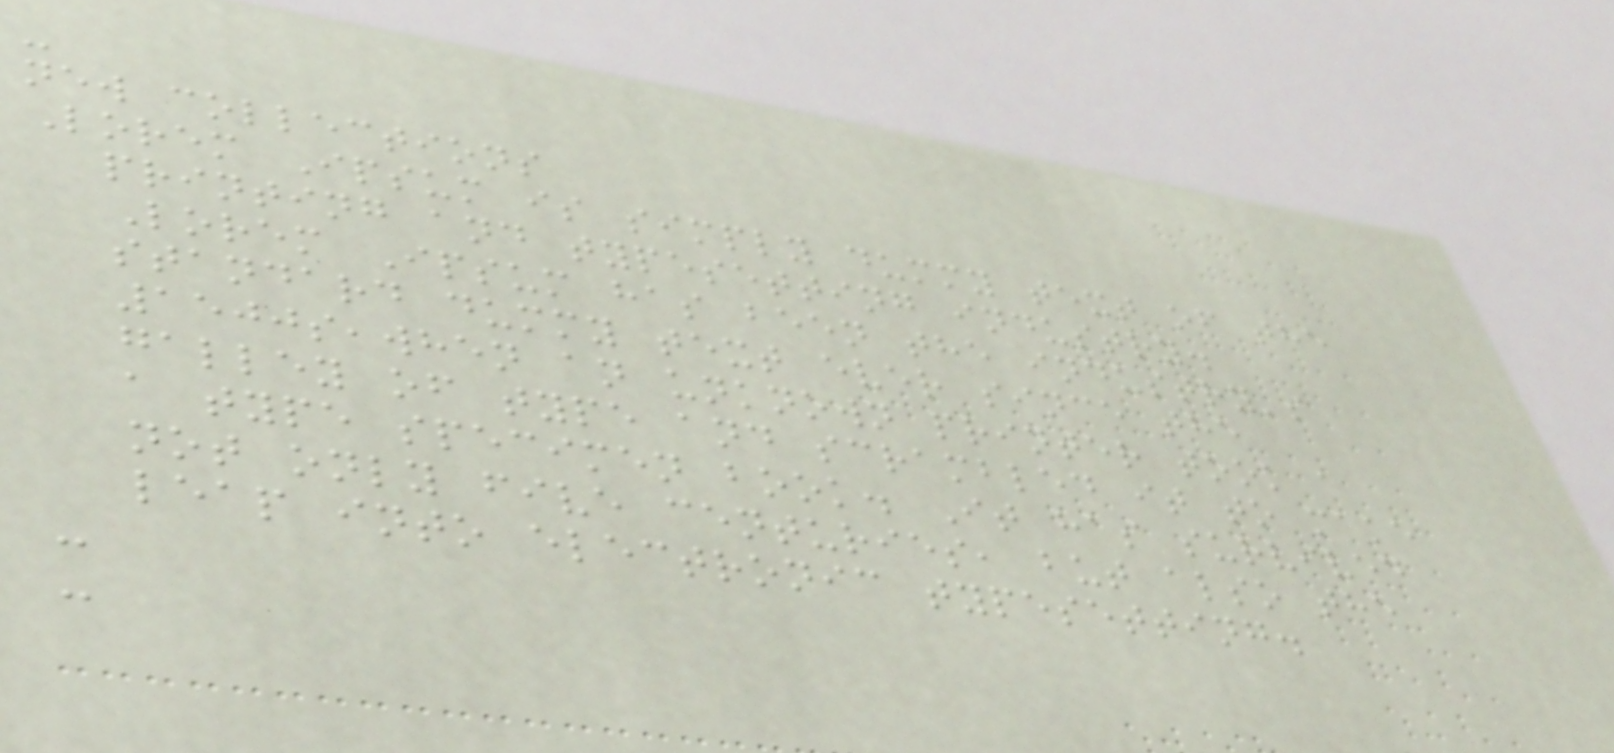-
new collections
Lorem Ipsum is simply dummy text of the
printing and typesetting industry.
Lorem Ipsum has been the industry's
standard dummy text ever since the
1500s,when an unknown printer took a
galley of type and scrambled it to make
a type specimen book. It has survived
not only five centuries, but also the
leap into electronic typesetting.
-
-
